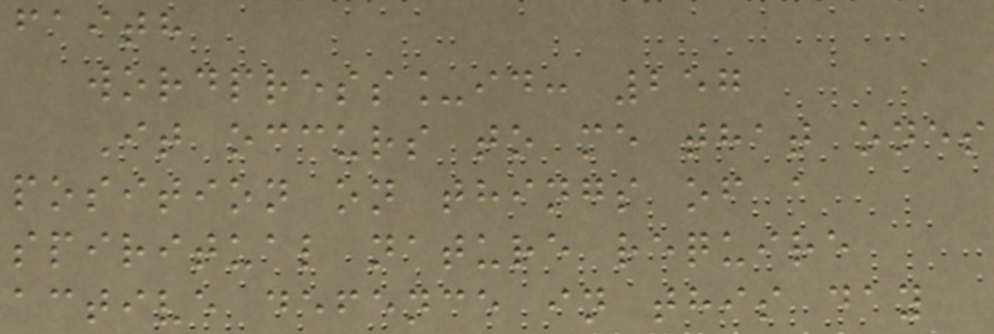faith
wordpress_id: 257
It occurs to me that ones
position on things of a
spiritual nature require
active defence in this day
